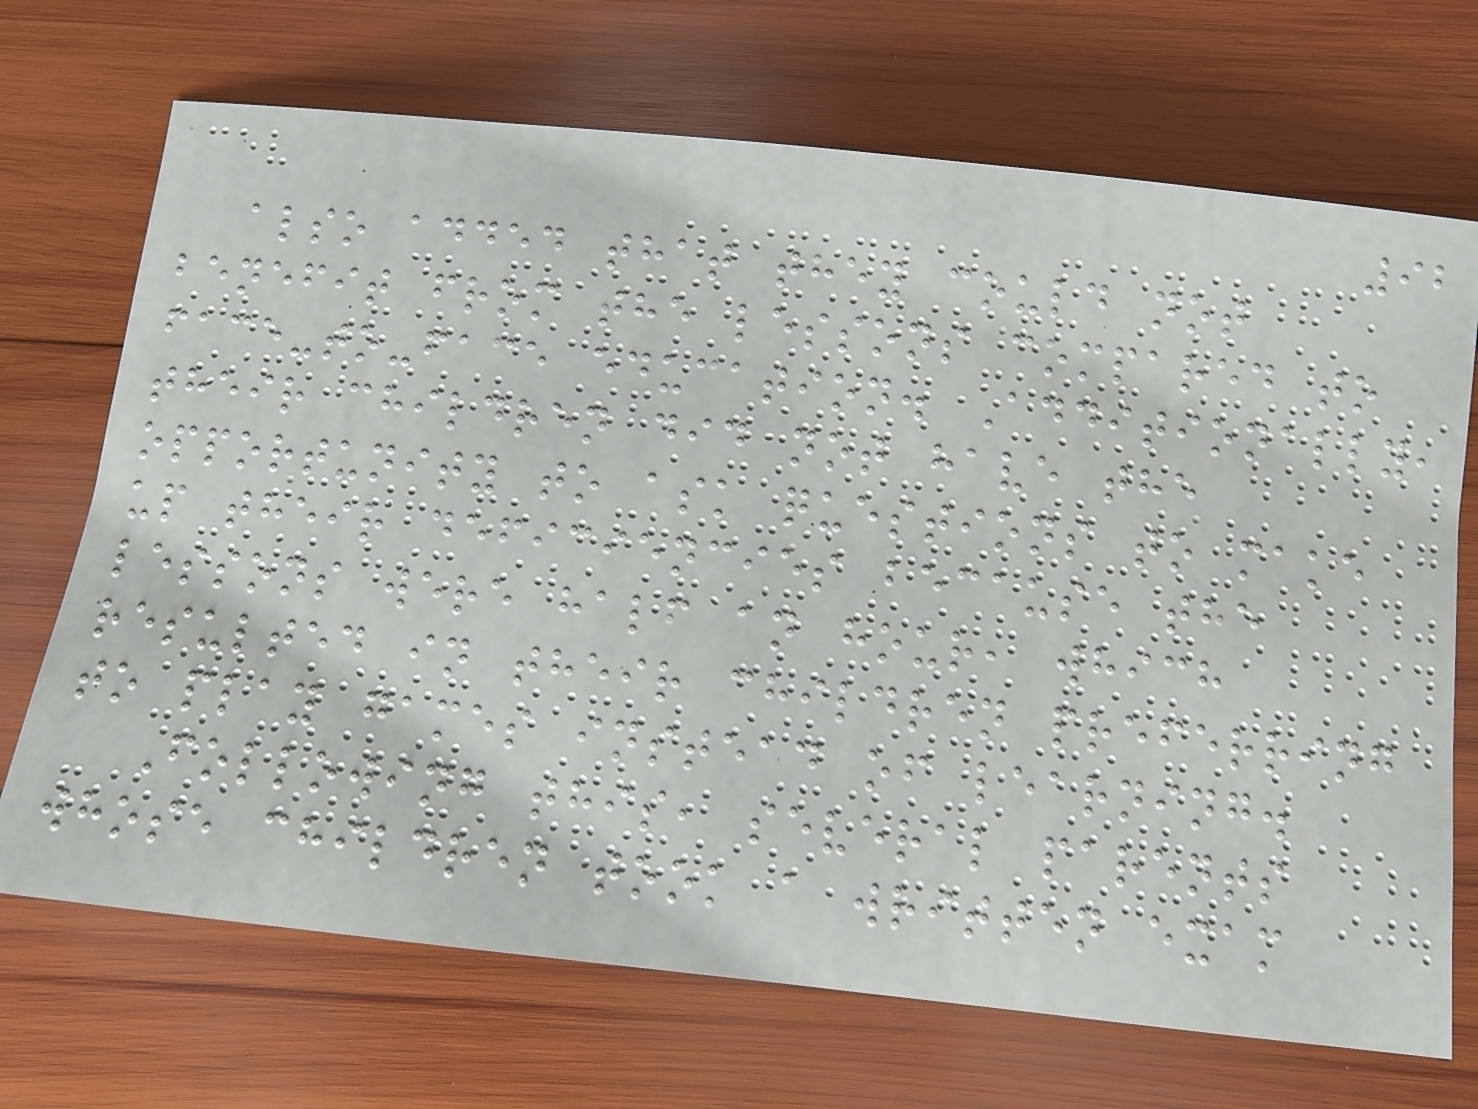92
also added that they could not
benefit from the lessons compared to
face-to-face education. Additionally,
their children did not have the
opportunity to ask questions to make
up their deficiencies because the
lessons were half an hour, which
resulted in their children preferring
to play games instead of learning.
Following this, several parents
whose children took a written exam
